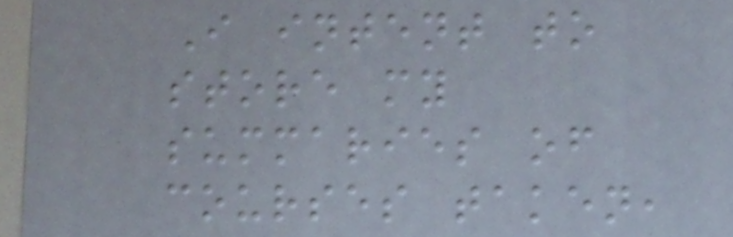I intent to
store my
summaries of
courses taken,
